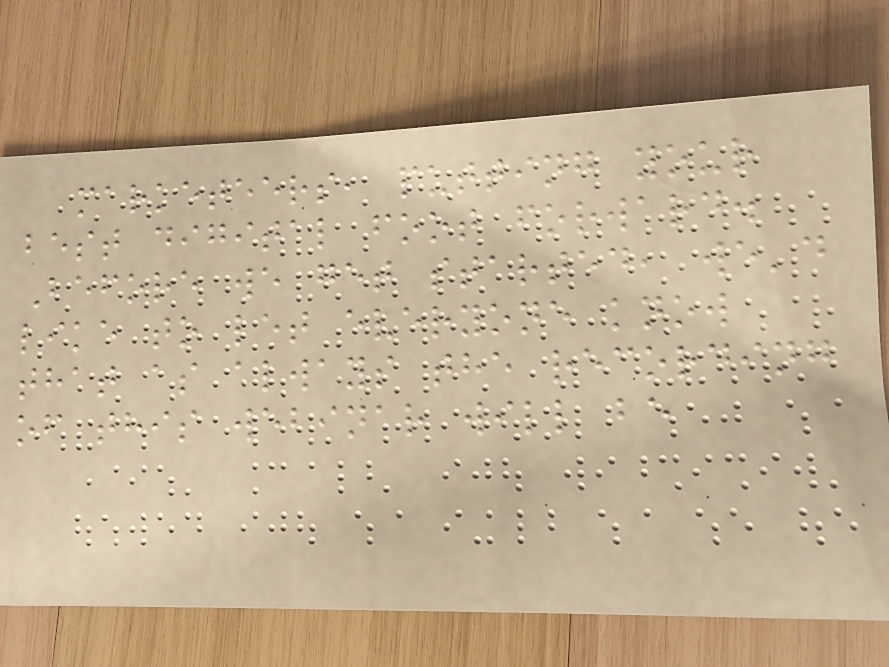marketeers, putting your
best digital foot forward.
Before we get started, we'd
like to let everyone know
that as always the recording
of this webinar will be
